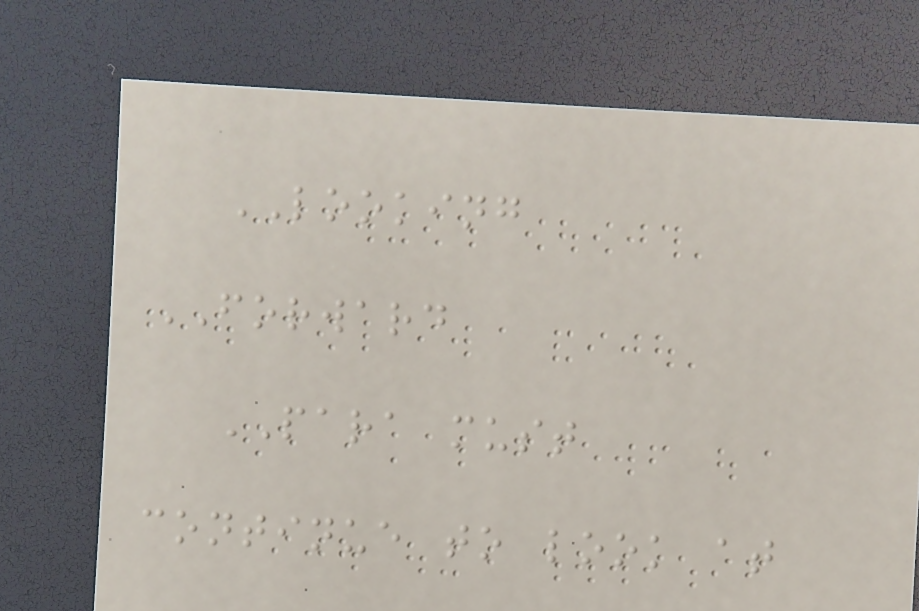LOOKING
FORWARD
PARA must
continue to look at
